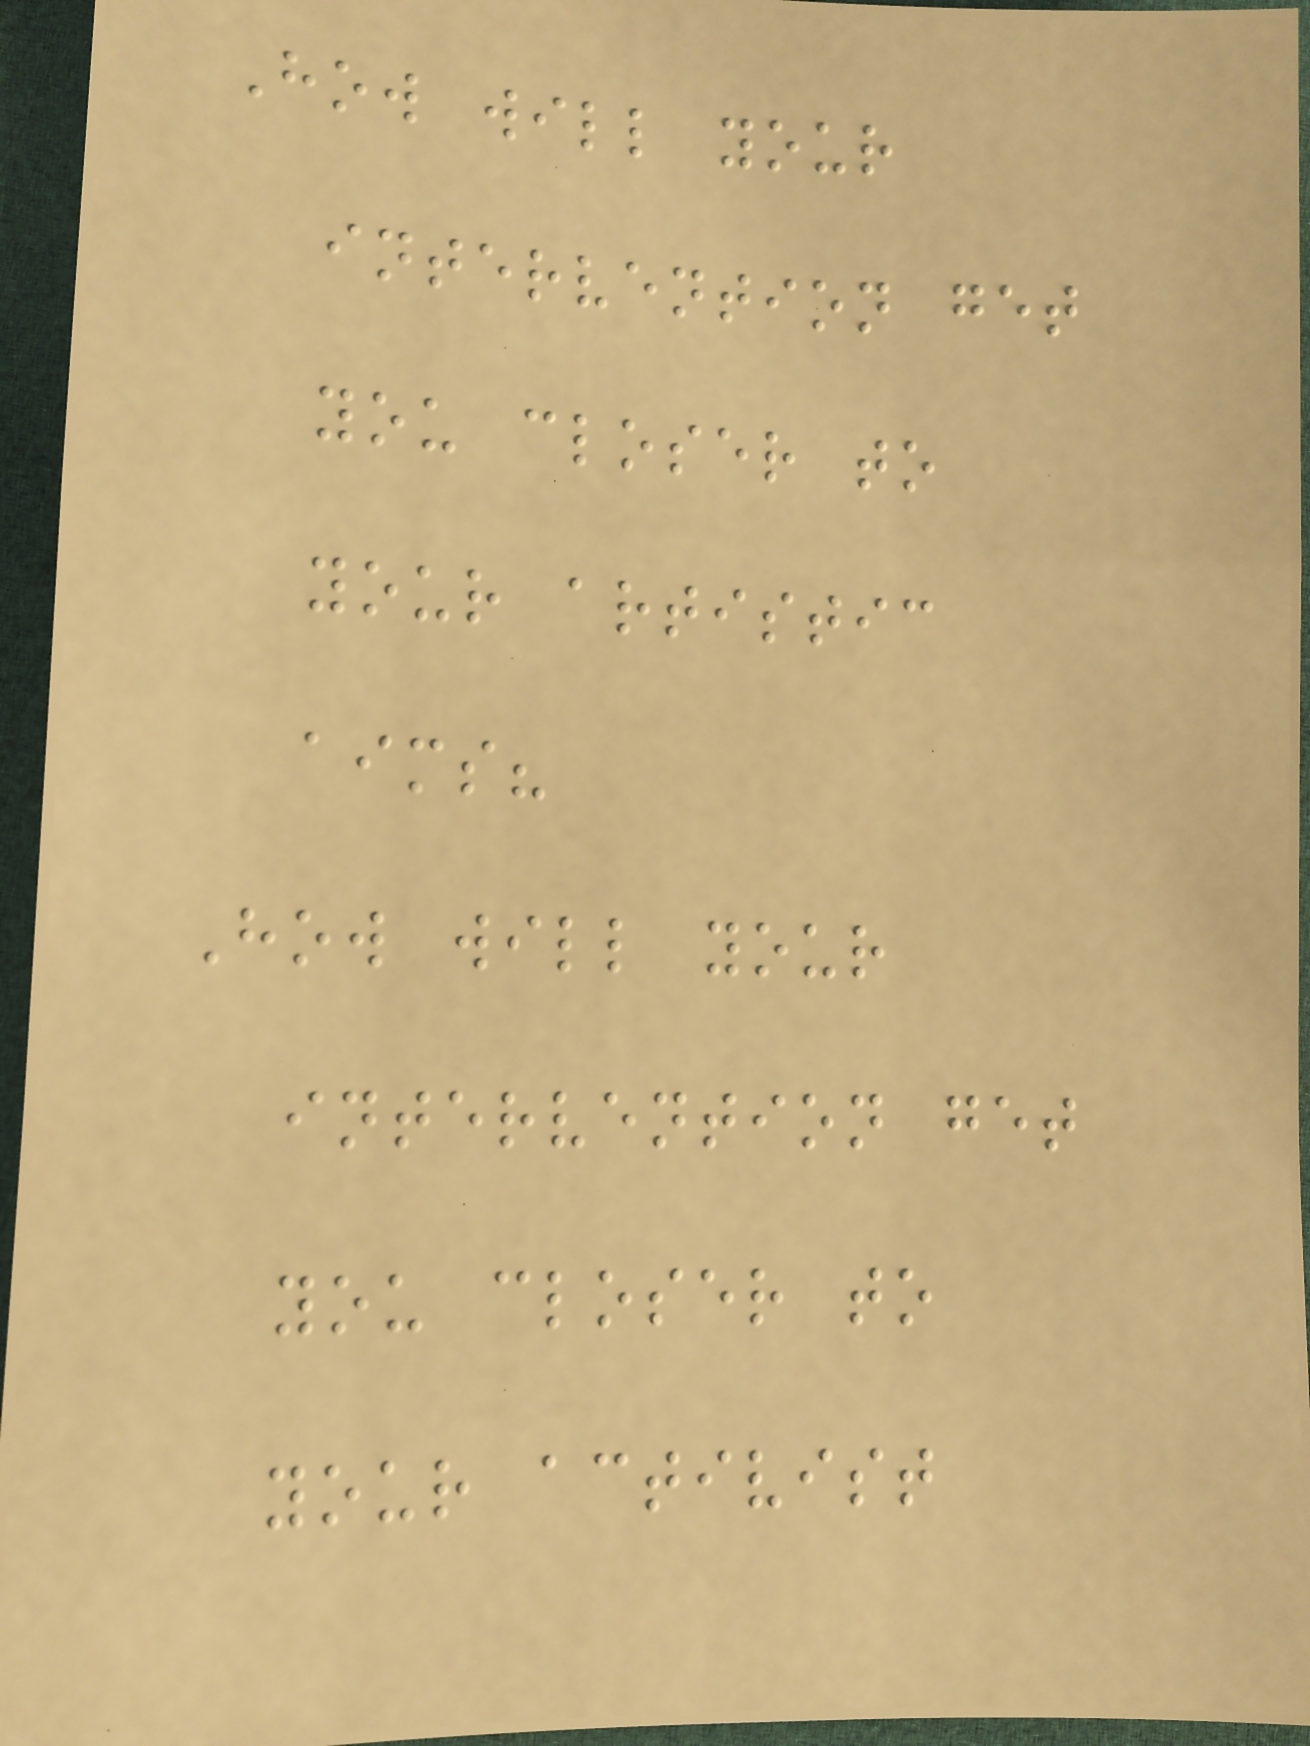How will your
intervention get
you closer to
your artistic
aims?
How will your
intervention get
you closer to
your activist
